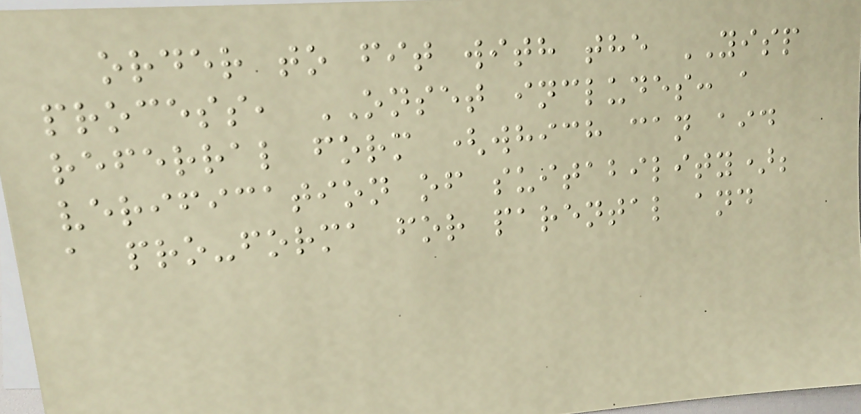order to fit with the YISP
process, ONSET includes: a
referral form (which can aid
verification of suitability);
a pro-forma for parental and
